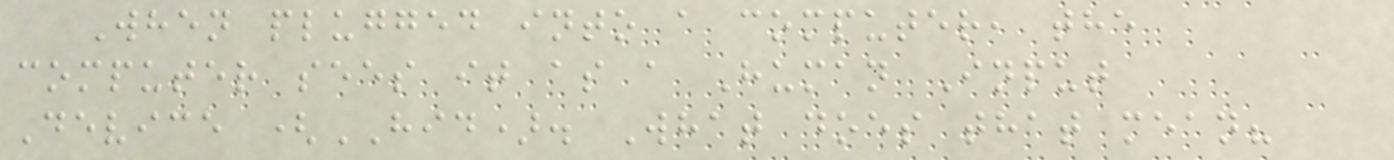When plugged into a computer, the
computer sees it as a Human Input
Device (HID). What does that mean?
